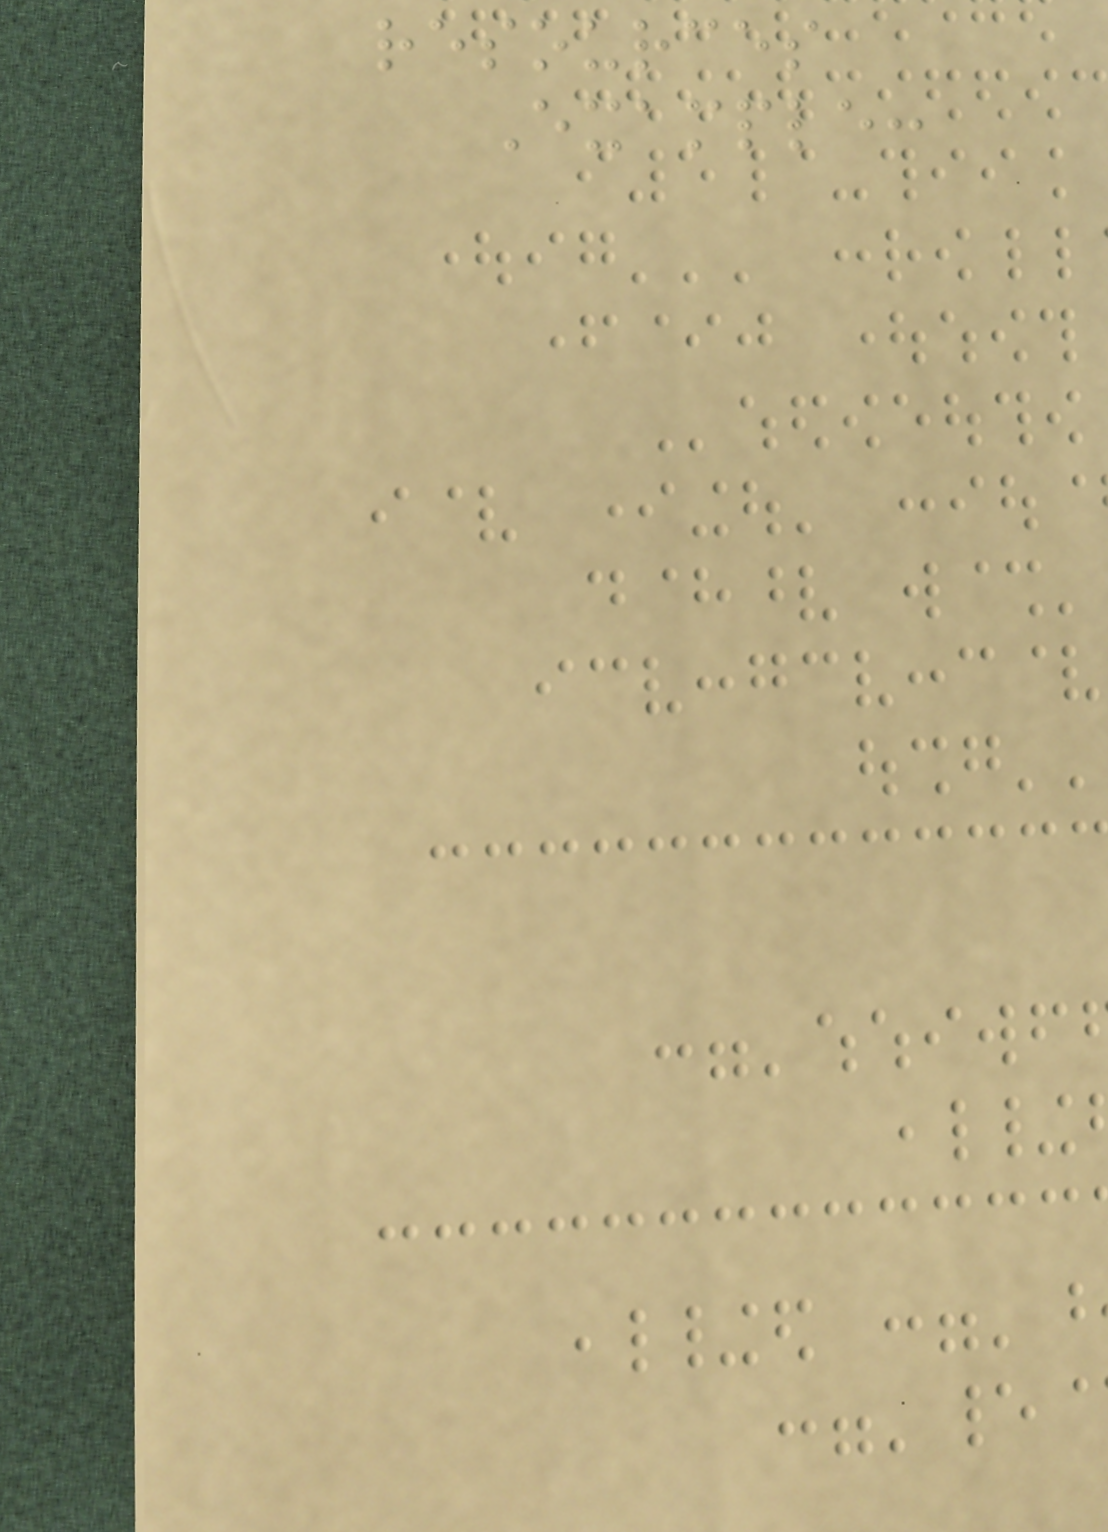resources
Example:
